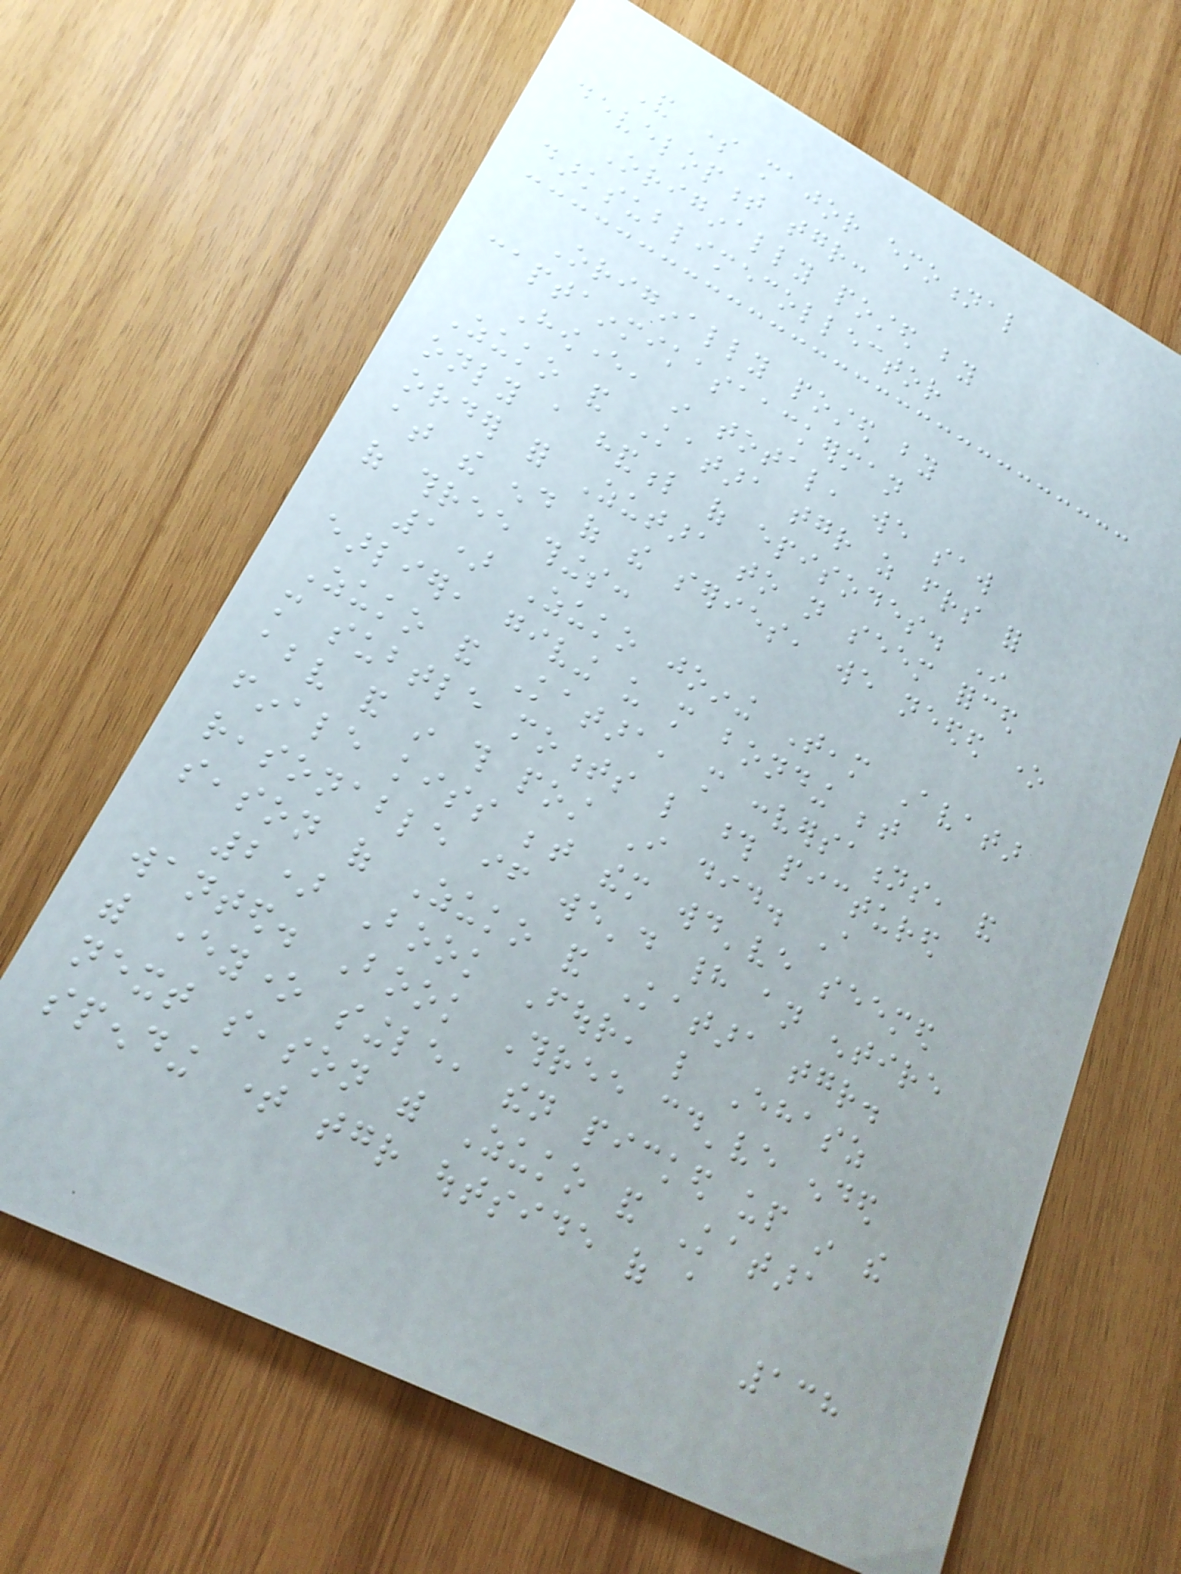And some major emotional
development together:
Originally posted by
darksublimecollector
Originally posted by
captainmikasaackerman
However, in total, we saw
Zuko and Katara together as friends for
only a handful of episodes. In
order for Zutara to not seem forced
at the end of the series, we needed one
of three things:
1) Zuko joining Team Avatar
earlier, giving us more bonding between
Zuko and Katara, more conversations, and
more subtle moments like those pictured
above and in this post I did. A
finale kiss between them would've seemed
reasonable if we'd had an entire
season of Zuko and Katara together.
2) Book Four, like Ehasz
wanted. Book Three could've ended
with everyone single, then picked up in the
next season with Zuko and Katara
spending time together outside of a
138
